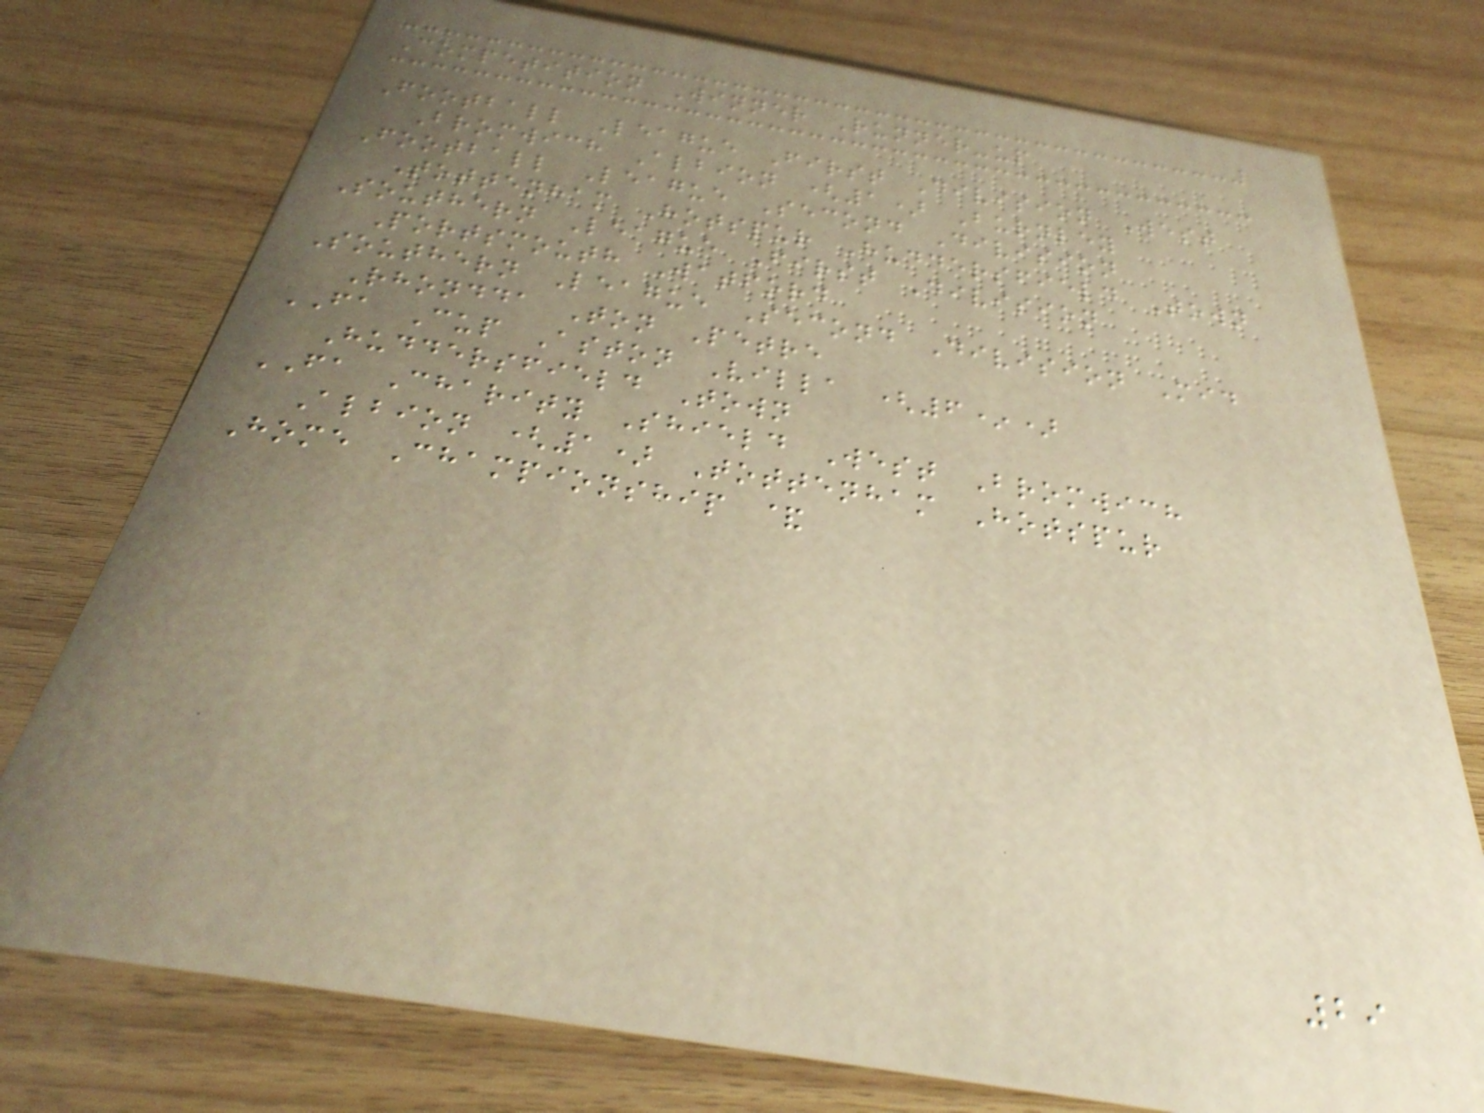Competition Winner Runner-up
Football League First Division West
Bromwich Albion (1) Burnley
Football League Second Division
Tottenham Hotspur Huddersfield Town
Southern League First Division
Portsmouth Watford
Southern League Second Division Mid
Rhondda Ton Petre
FA Cup Aston Villa (6*)
Huddersfield Town
FA Charity Shield West Bromwich
Albion (1) Tottenham Hotspur
Home Championship &
29
